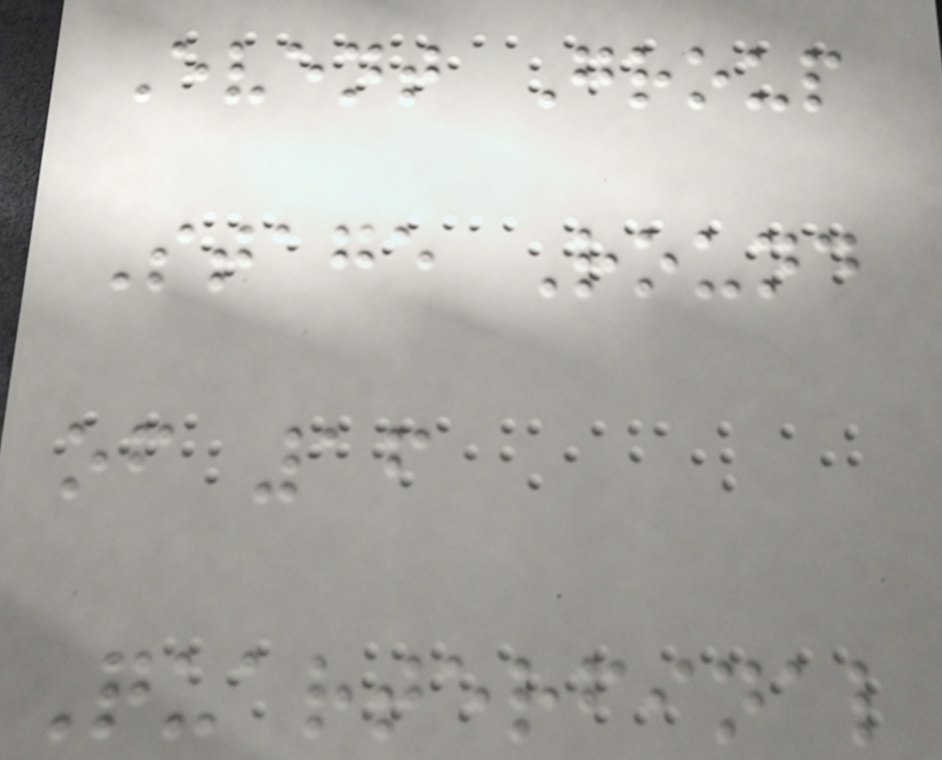Event Group
Stage Round
of 16
Quarterfinal
